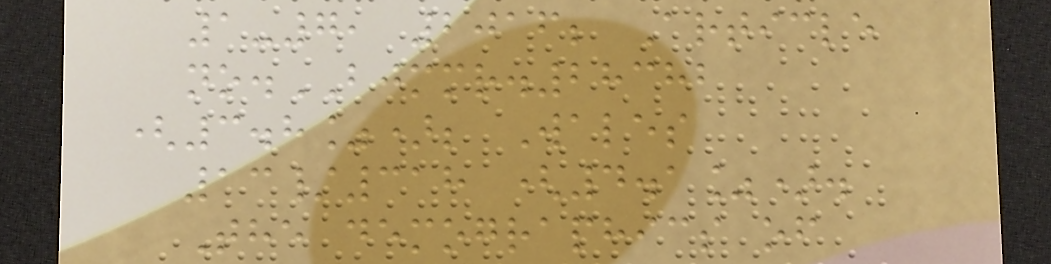1-7, 2016; Article
no.BJMMR.28382
(3.8%); Wales
13/318 (4.1%).
The demographics of
